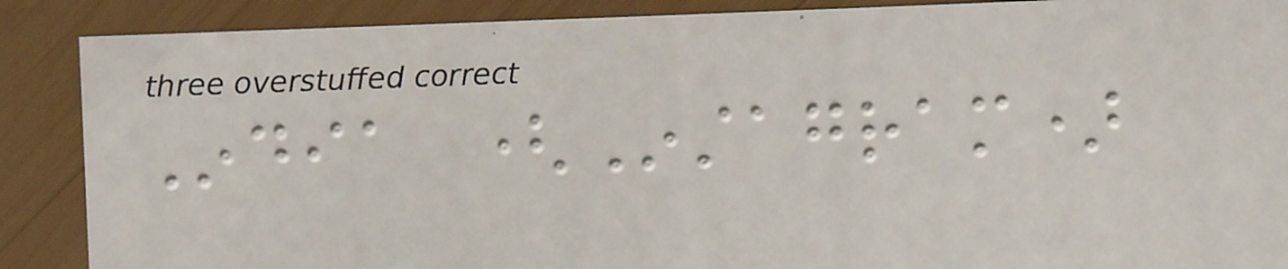India (Instagram)
